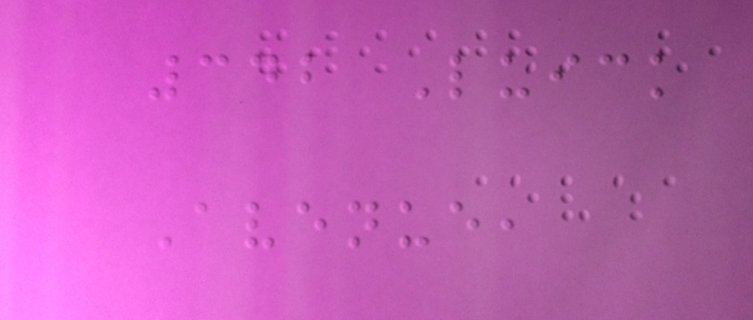342 Luick
Avenue,
